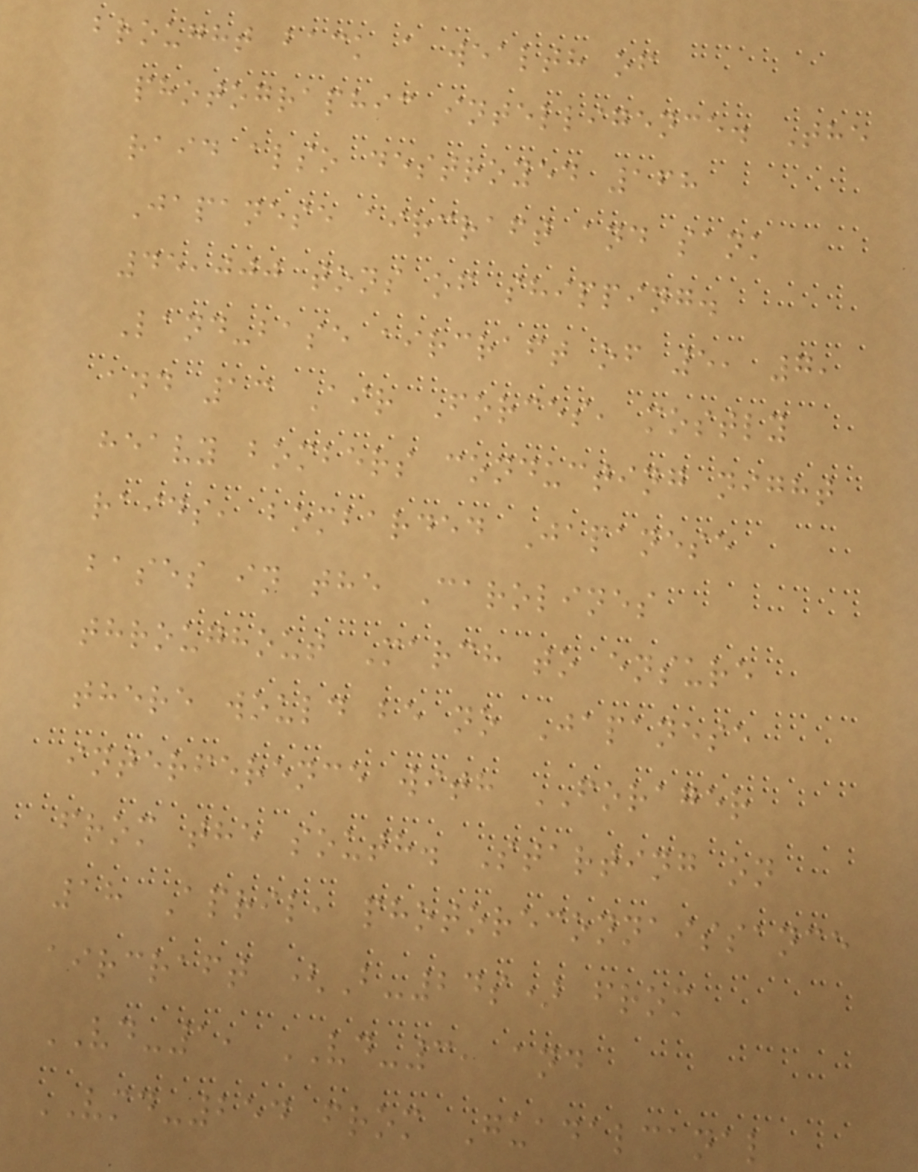brought back a wealth of
photographic intelligence. The
raid also destroyed 168
Japanese aircraft and sank
45,000 tons of shipping.
Land-base aircraft of 5, 7,
and 13 Air Forces, mostly
heavy bombers conducting night
raids, bombarded Japanese
bases in the Carolines
throughout March to ensure
there would be no Japanese
interference with FORAGER
from the south. Starting on
18 April, photoreconnaissance
aircraft (B-24s) from
VD-1, VD-3, and
VMD-254 from Guadalcanal
